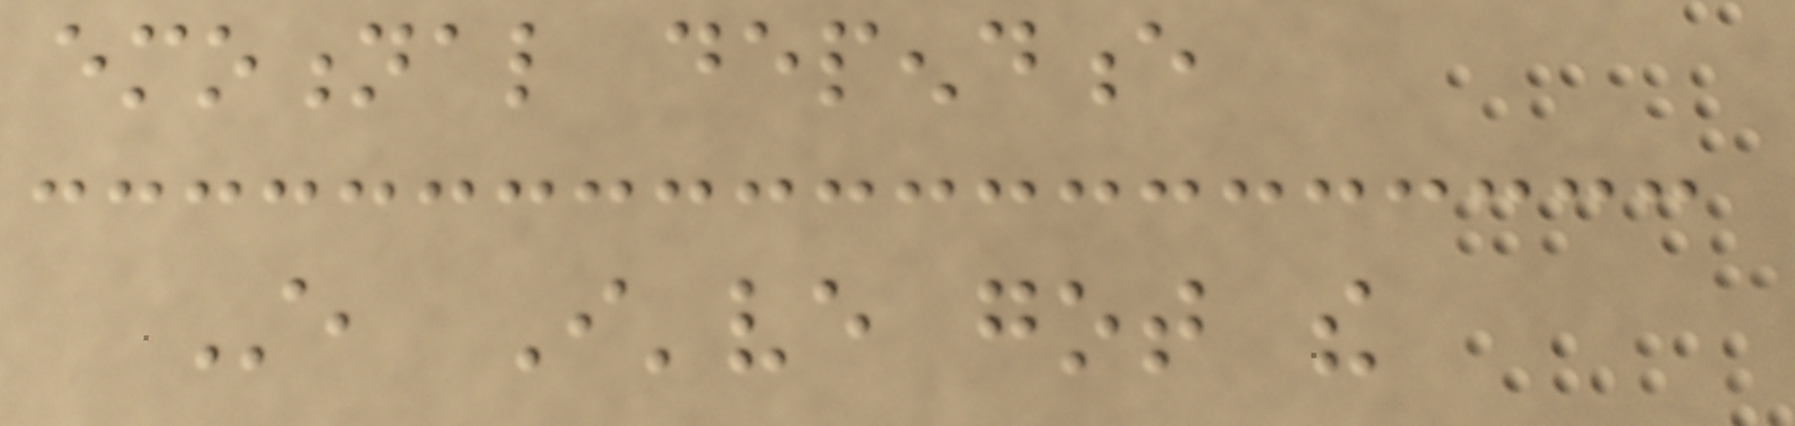emotional dependence
Still, I've got the
